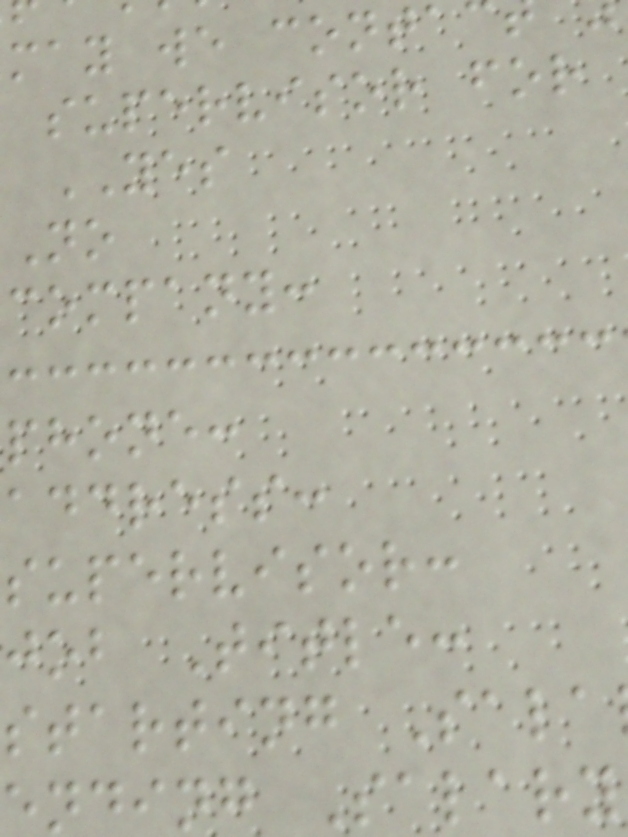may we conta
supervisor for
YES
company:
phone:
address:
supervisor:
job Title:
starting Sala
ending Salary
